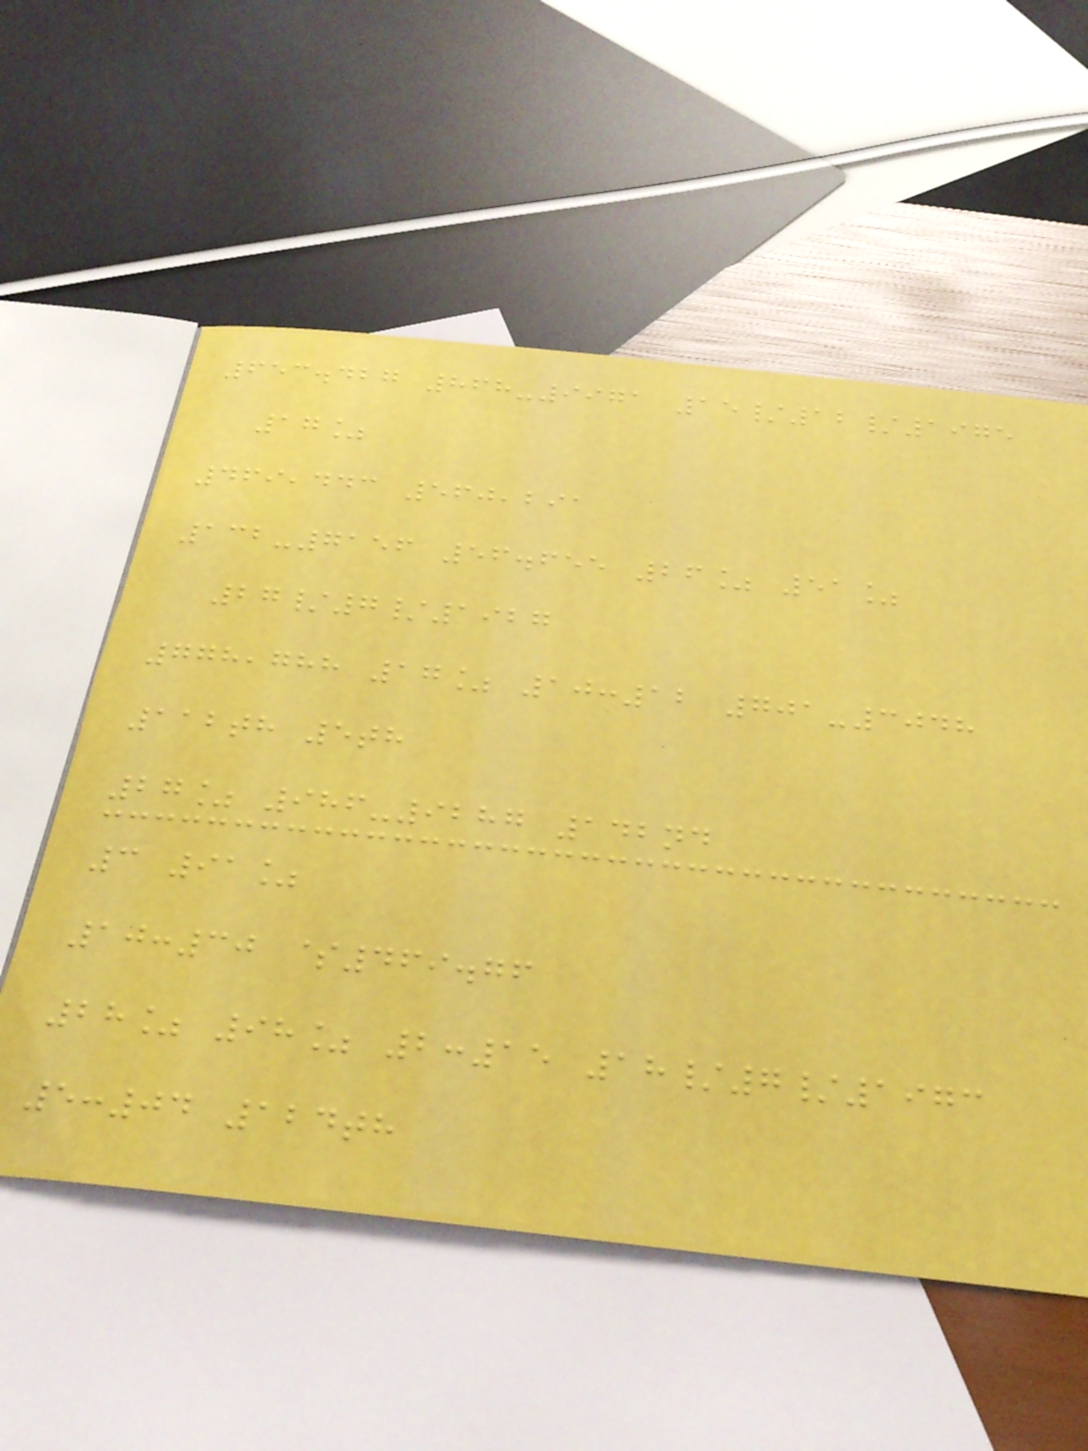653.427 868-9971 15/12/1975
17%
469,443 560,291
132-7156 56.655 26% 51%
27/7/1927
778,788 17% 10:12 701-3048
112th 5th
27% 986-9287 142nd
3 91%
10:30 $469.76
28% 98% 2:15 18/7/1973
5:04 124th
